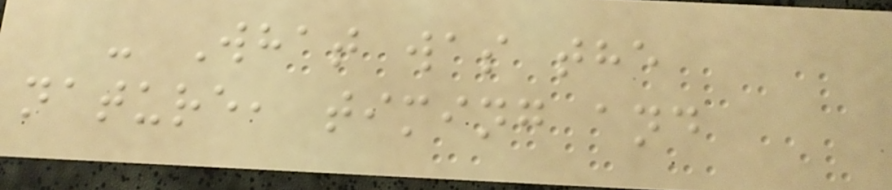- What was the
nature, timing and
